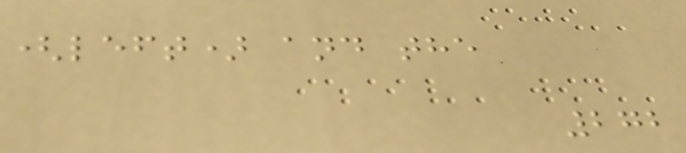(left) and the
272
